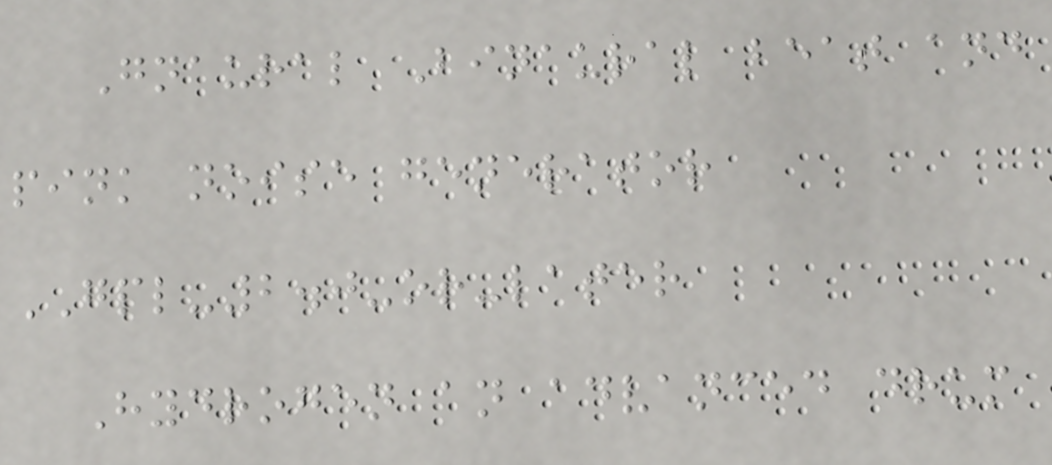Gnaural Binaural beat and
pink noise generator
GPL-2.0-or-later
Hydrogen an advanced drum
